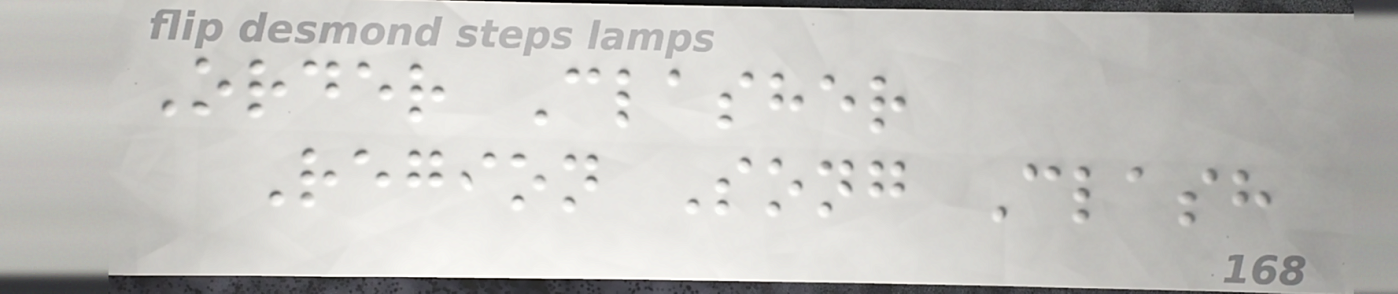Order Clasher
Region Song Clash
